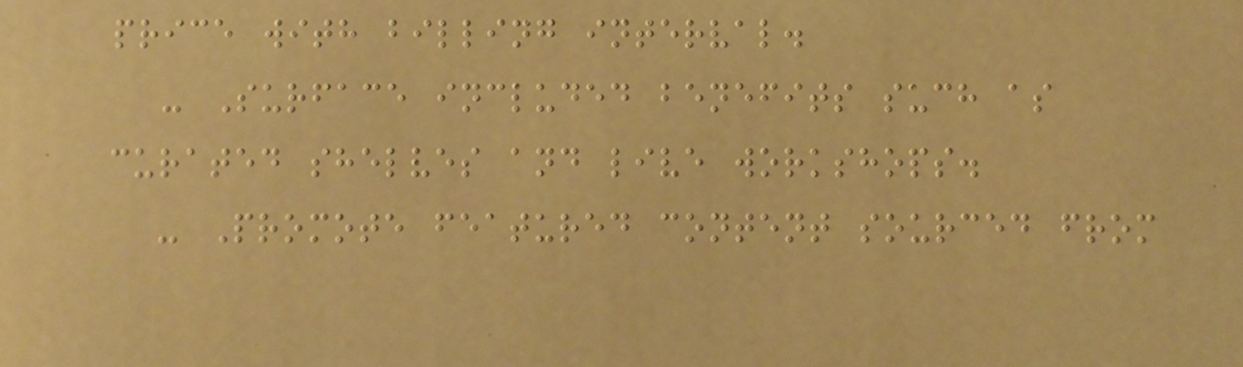price with billing interval.
- Surface included benefits such as
curated shelves and live workshops.
- Promote featured content sourced from
